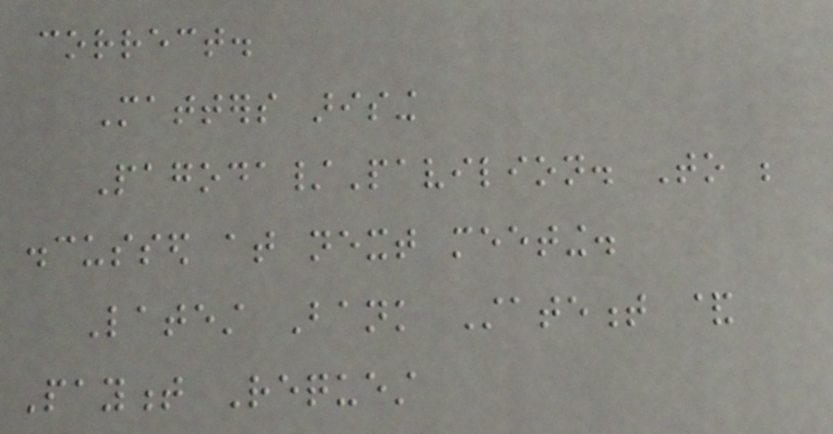correct.
Matters arising
Pagoda/Pavilion. To be
discussed at next meeting.
Latest Bank Statement &
Payment Request
